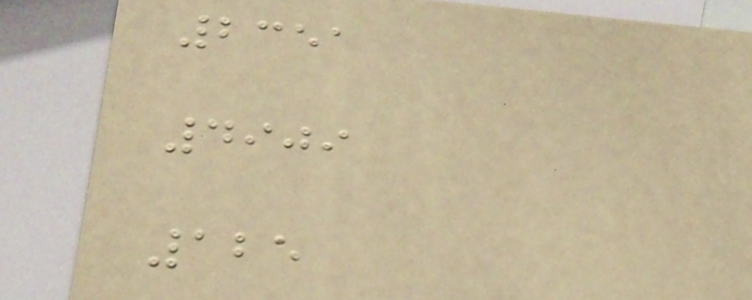2351
4909
125
